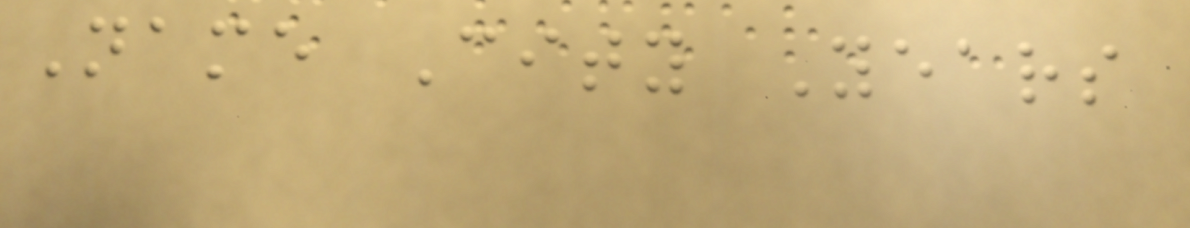Name City Years
